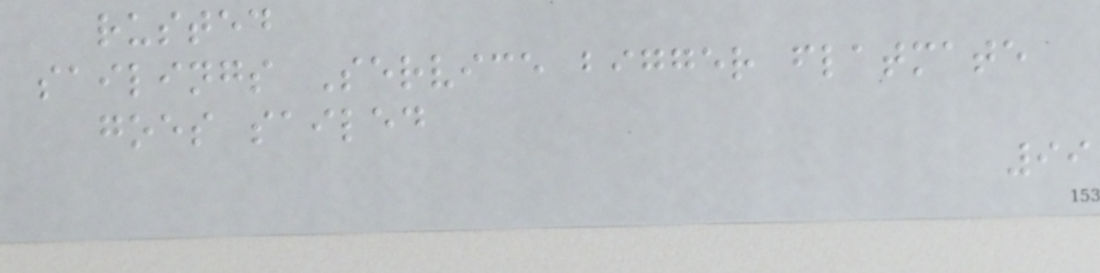rusted
sailings Service bigger flatmate
goes sailed
99
